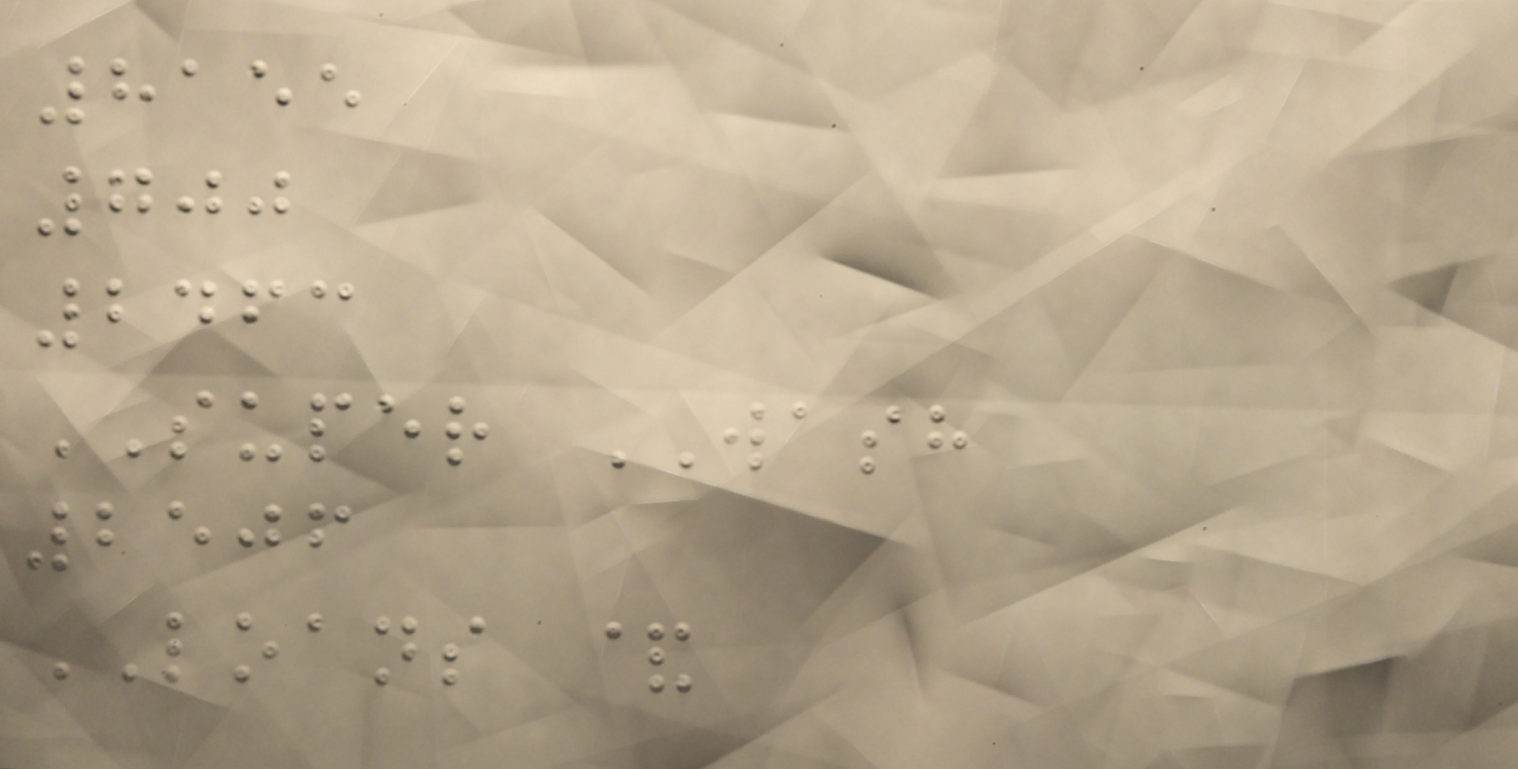8155
700
2463
SUPER WASH
2506
LOANS &
